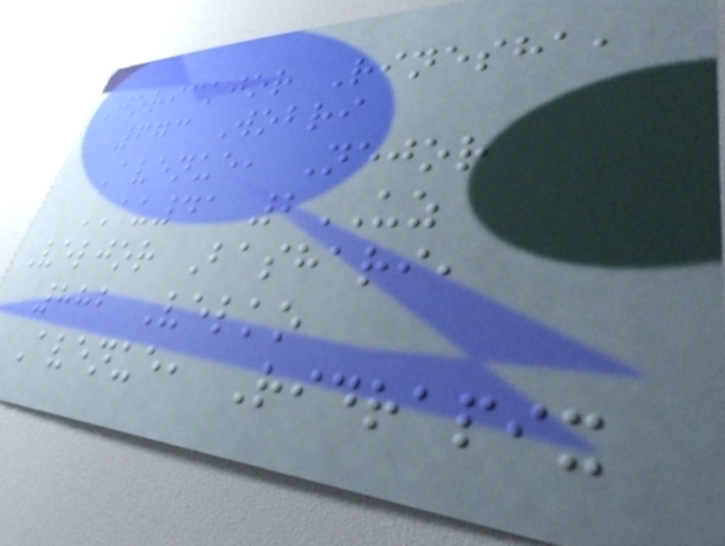Jorickjor Rinesha,
673 Wobri
Avenue, Nejor
AU41 2UZ
Veljor Bashari,
882 Velko
Avenue, Ridrapix
